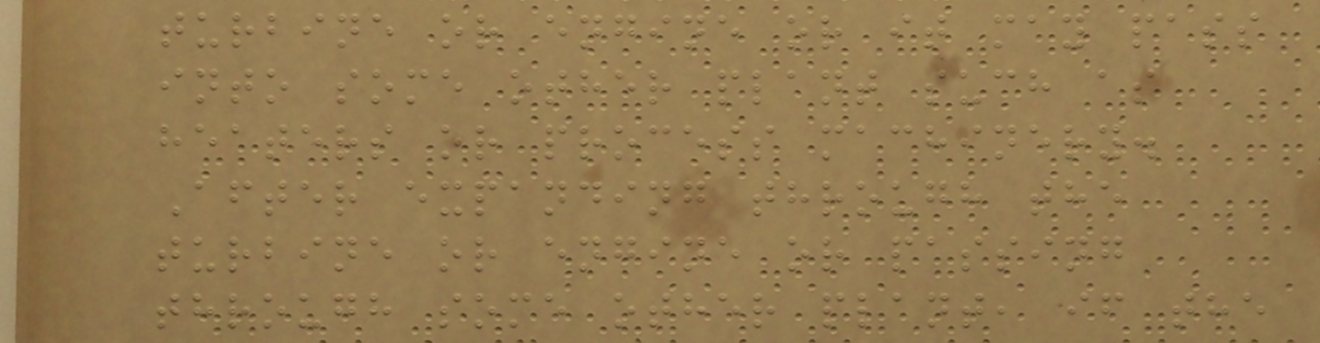turbine or engine or it may pass
into some other plant such as
heaters or process machinery.
After expanding through the
turbine or engine or passing
through some other plant, if the
